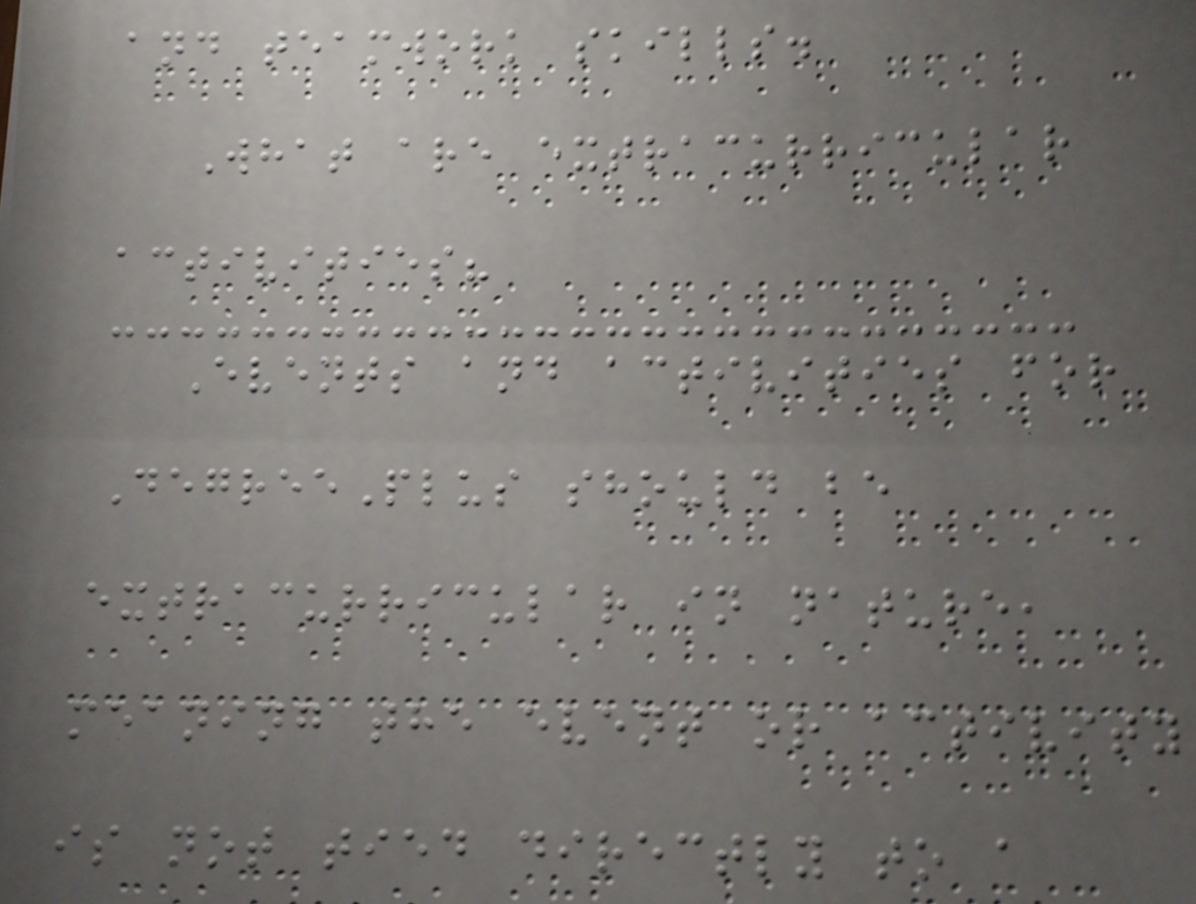and teamwork skills.
What are extracurricular
activities?
Events and activities for
DegreePlus should be
extracurricular in nature,
meaning the event or activity
is not tied directly to a
